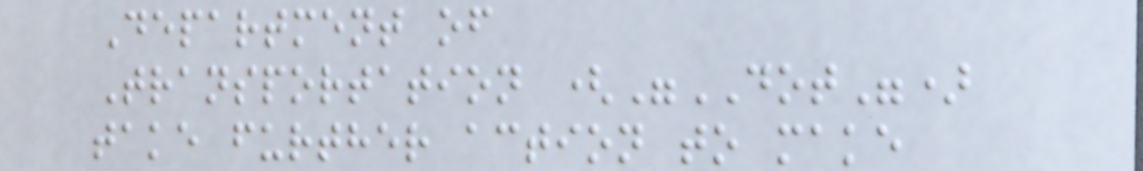Department of
Transportation ("DOT")
take further action to make
